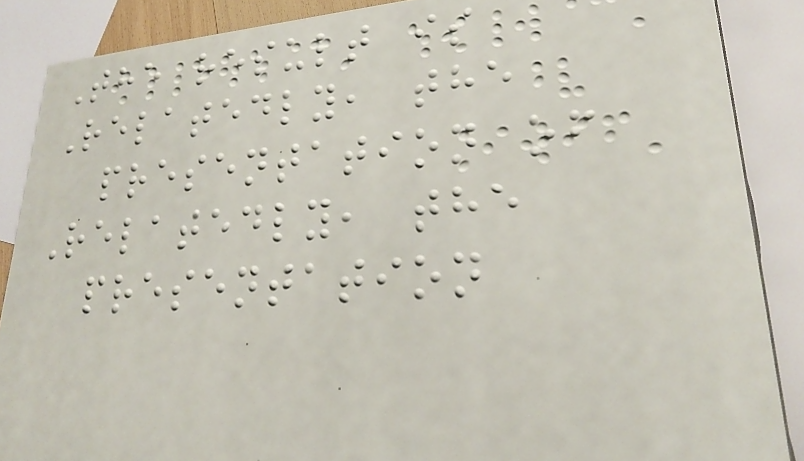The result is
Relatedly, the
presentation of
Relatedly, the
presentation
